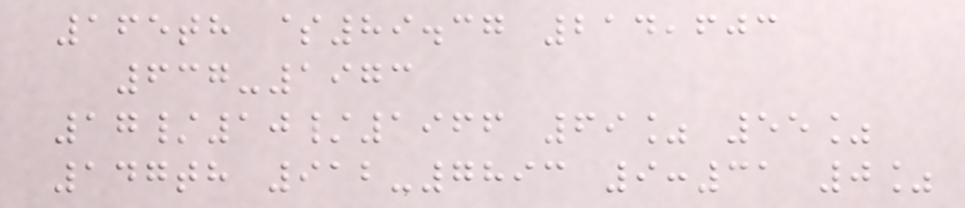165th $89.37 214,603
637-1973
17/10/1966 69% 55%
147th 912-7893 9:31 0%
